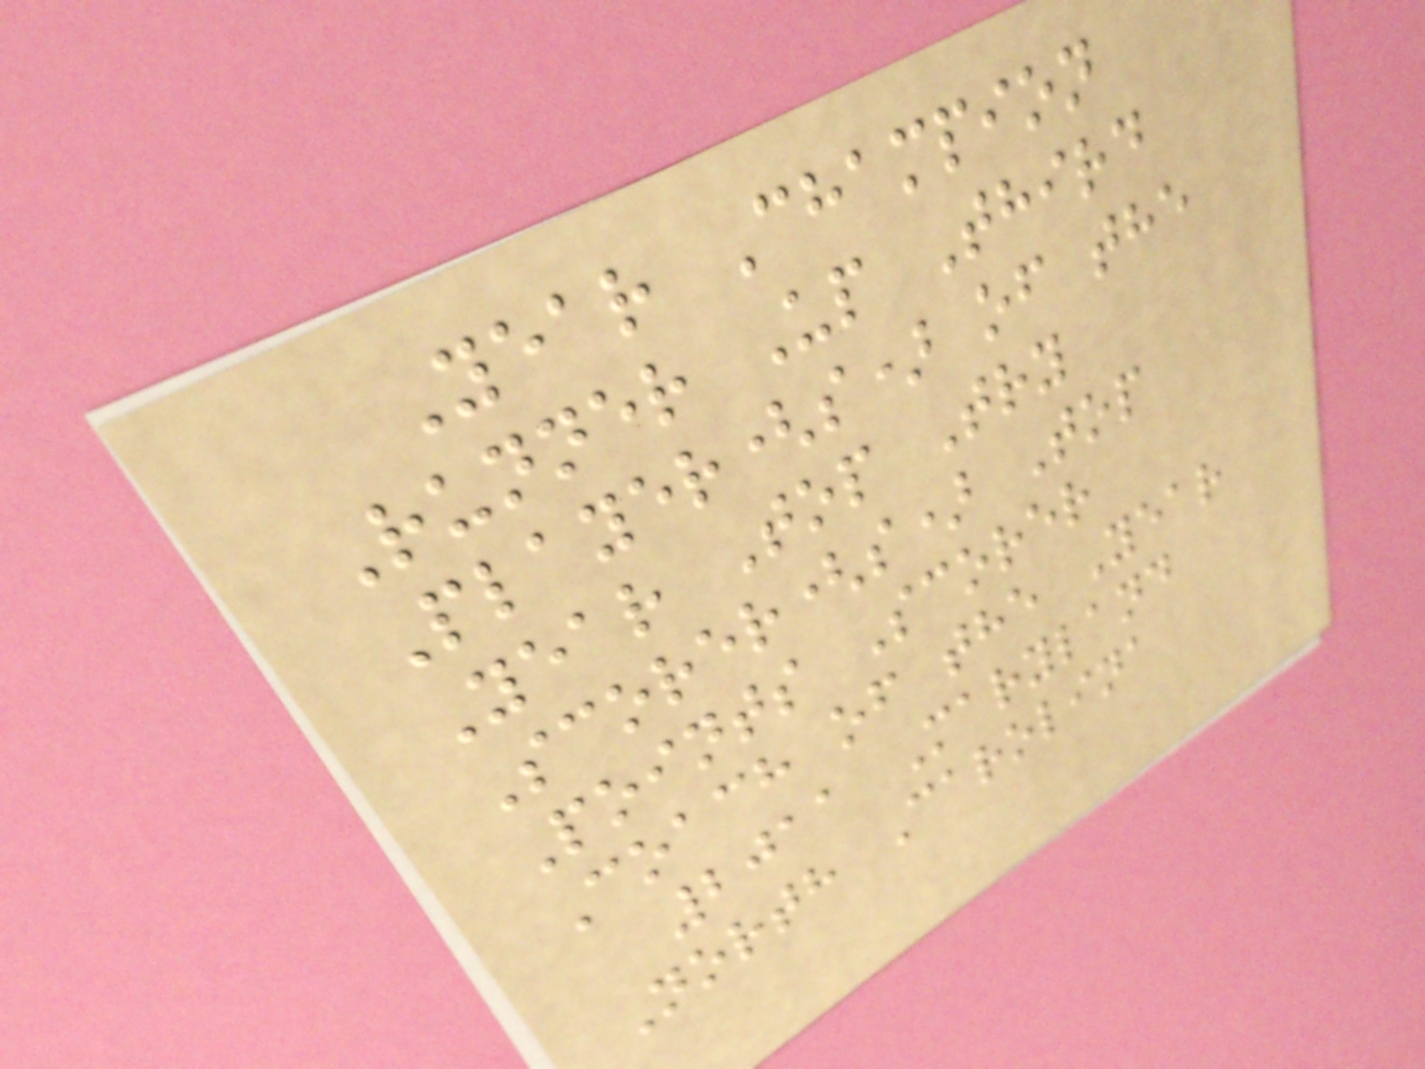Year Champion
Runner Up Third
Player(s) of the
Year Top Try
Scorer(s) Top
Points Scorer
Coach of the Year
2011 Maryland
North Carolina
